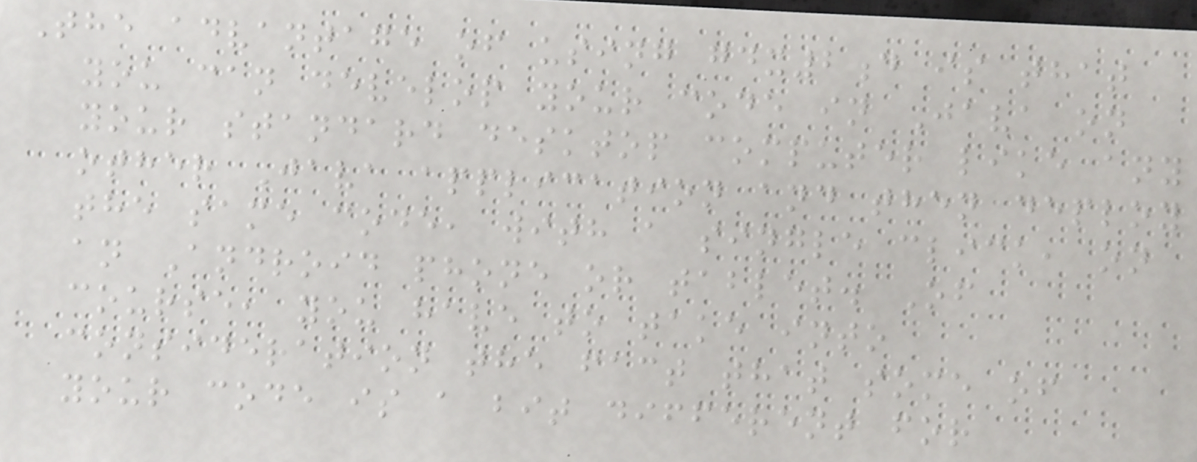The advantage of using gdx2d is that
you can develop your code in Java on
your standard desktop computer like any
other Java application and then deploy
the same code, with a single click, on
an Android phone or tablet. Of
course, you have to take into
consideration the fact that some of
your code is a bit different for
